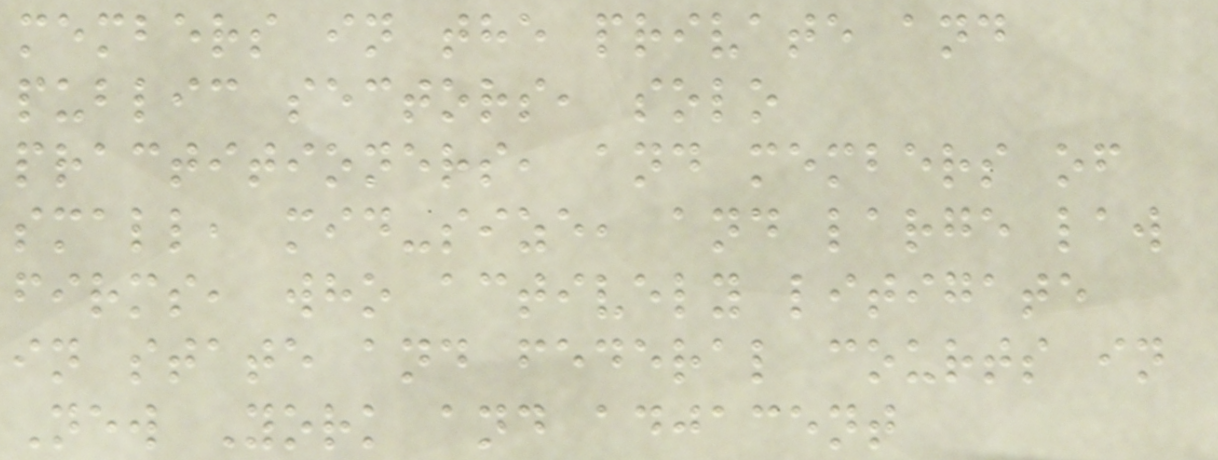members in the private and
public sectors, solo
practitioners, and members of
small, mid-size, and large law
firms, who actively litigate
in state and federal courts in
New York and adjacent
